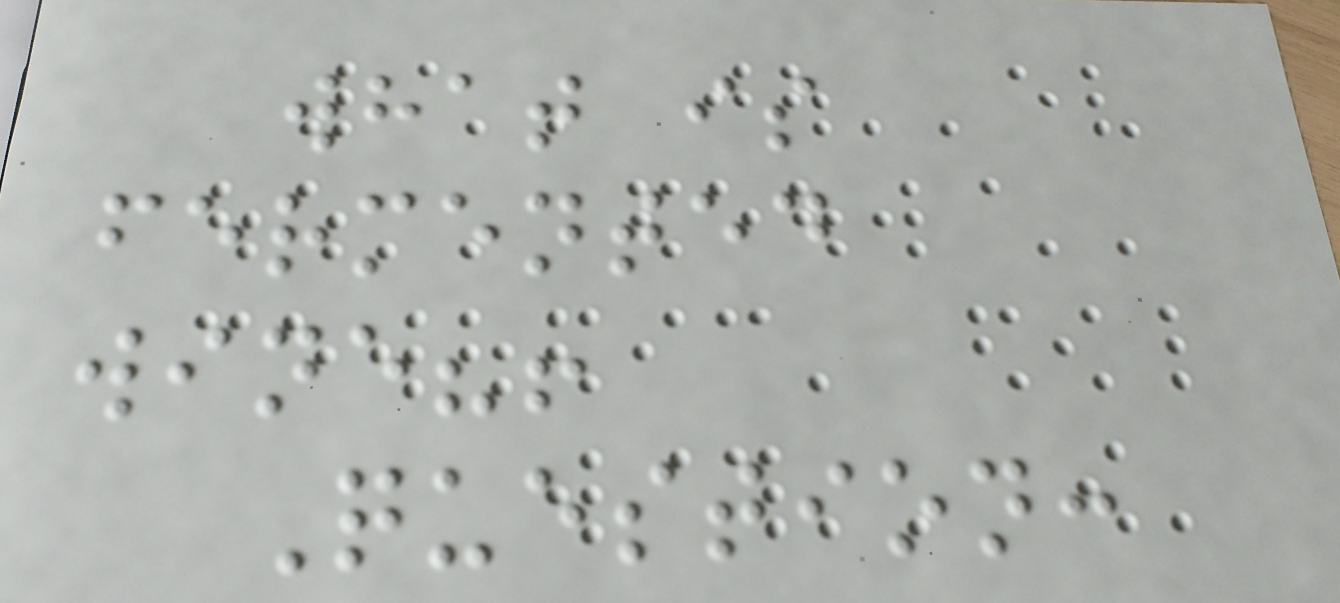what is
fermented
wine?!
Question:
